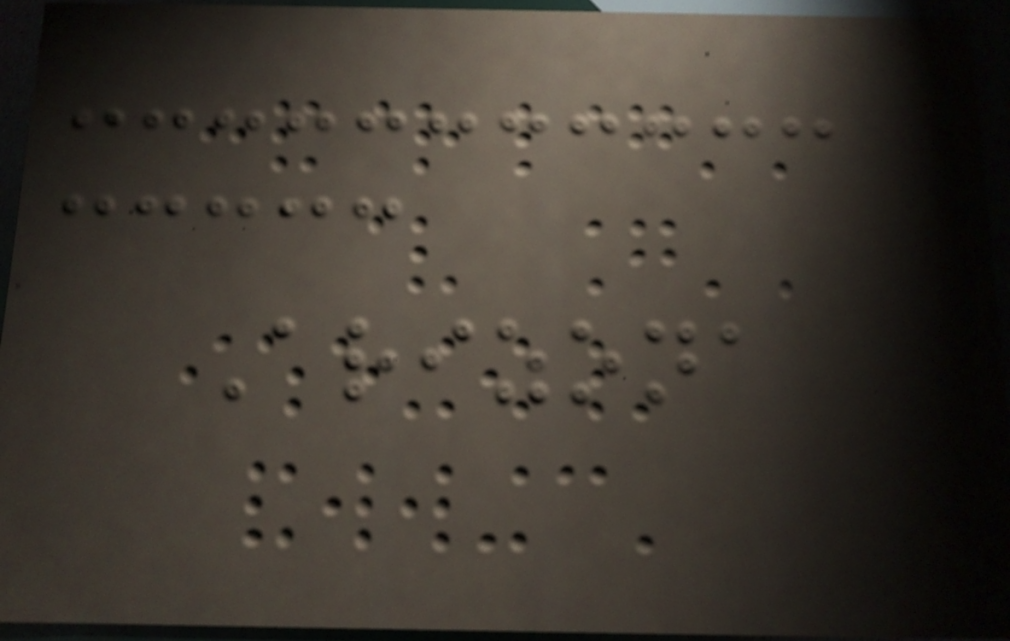Arizona
